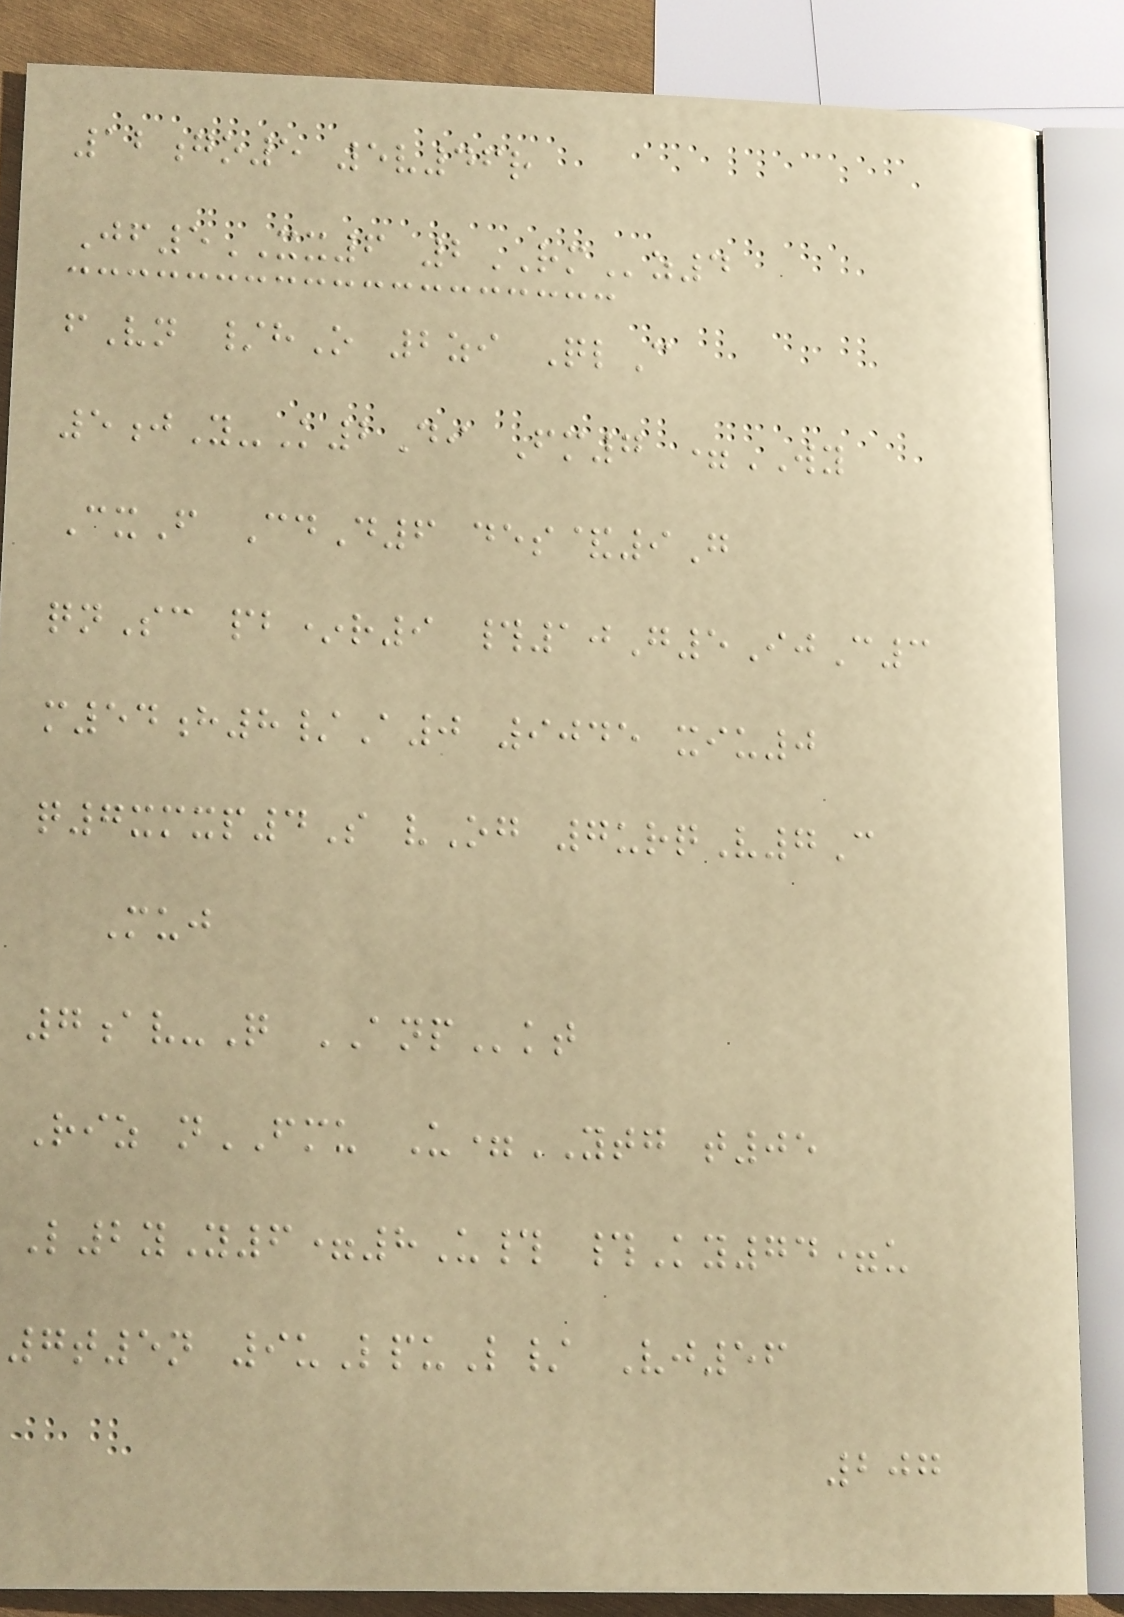12go5 5v46r
Jf5XX6 2RMz4
fVn /hO 2zi QlC
5jY-K2Di Fm7 =WY
CxF CdD6 des&9G
qnSc pb*r9 #10G5IjC3
m54h8/A0 9045 xiu0
q7xmxp4S vOg 7urqV7C
Muj
7av-Q ANPkt
Riz nFMU U=YTG t05
L2yY6=8U# #Ky74=u
7t5n 9uLpuL/ Vj56
207
